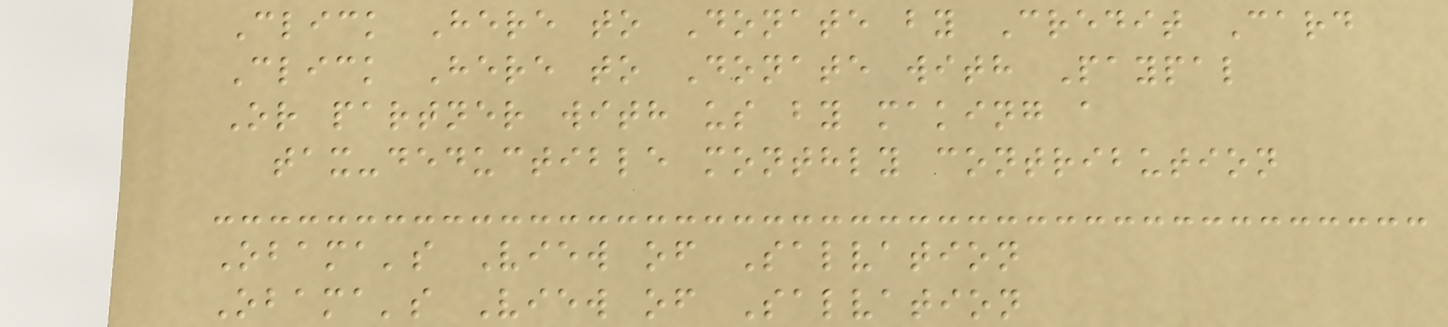Click Here to Donate by Credit Card
Click Here to Donate with Paypal
Or partner with us by making a
tax-deductible monthly contribution
Obama's View of Salvation
Obama's View of Salvation
